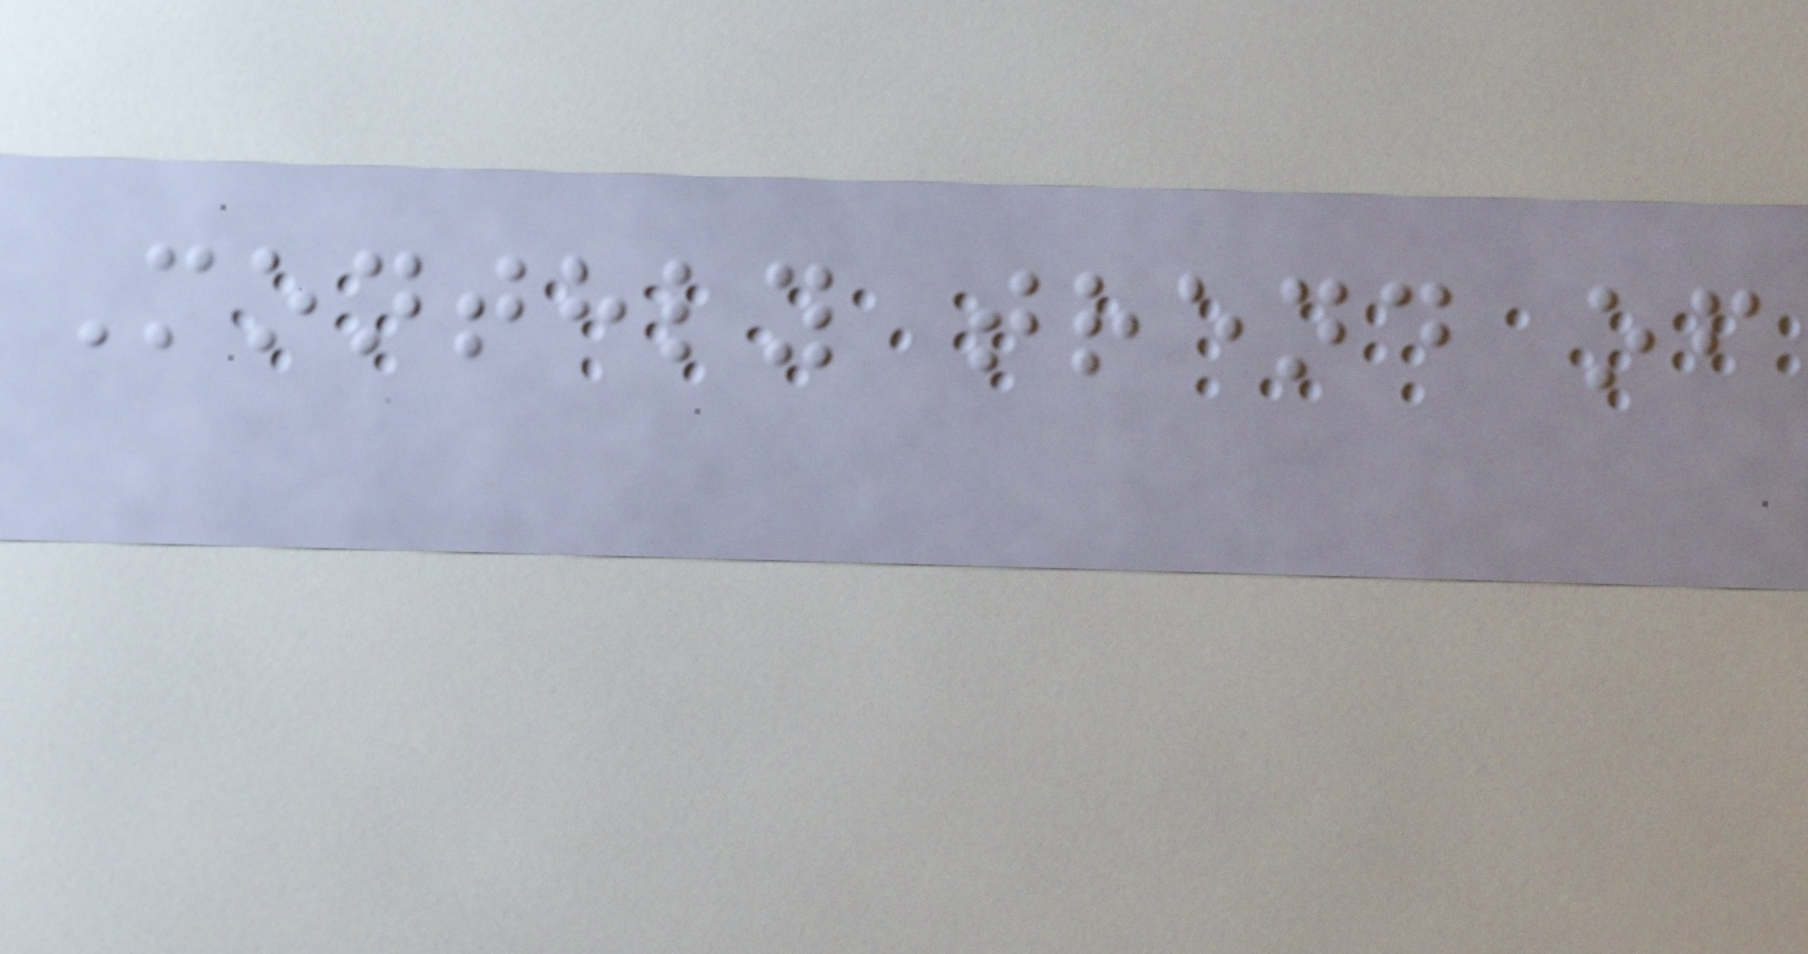Monthly trend of
